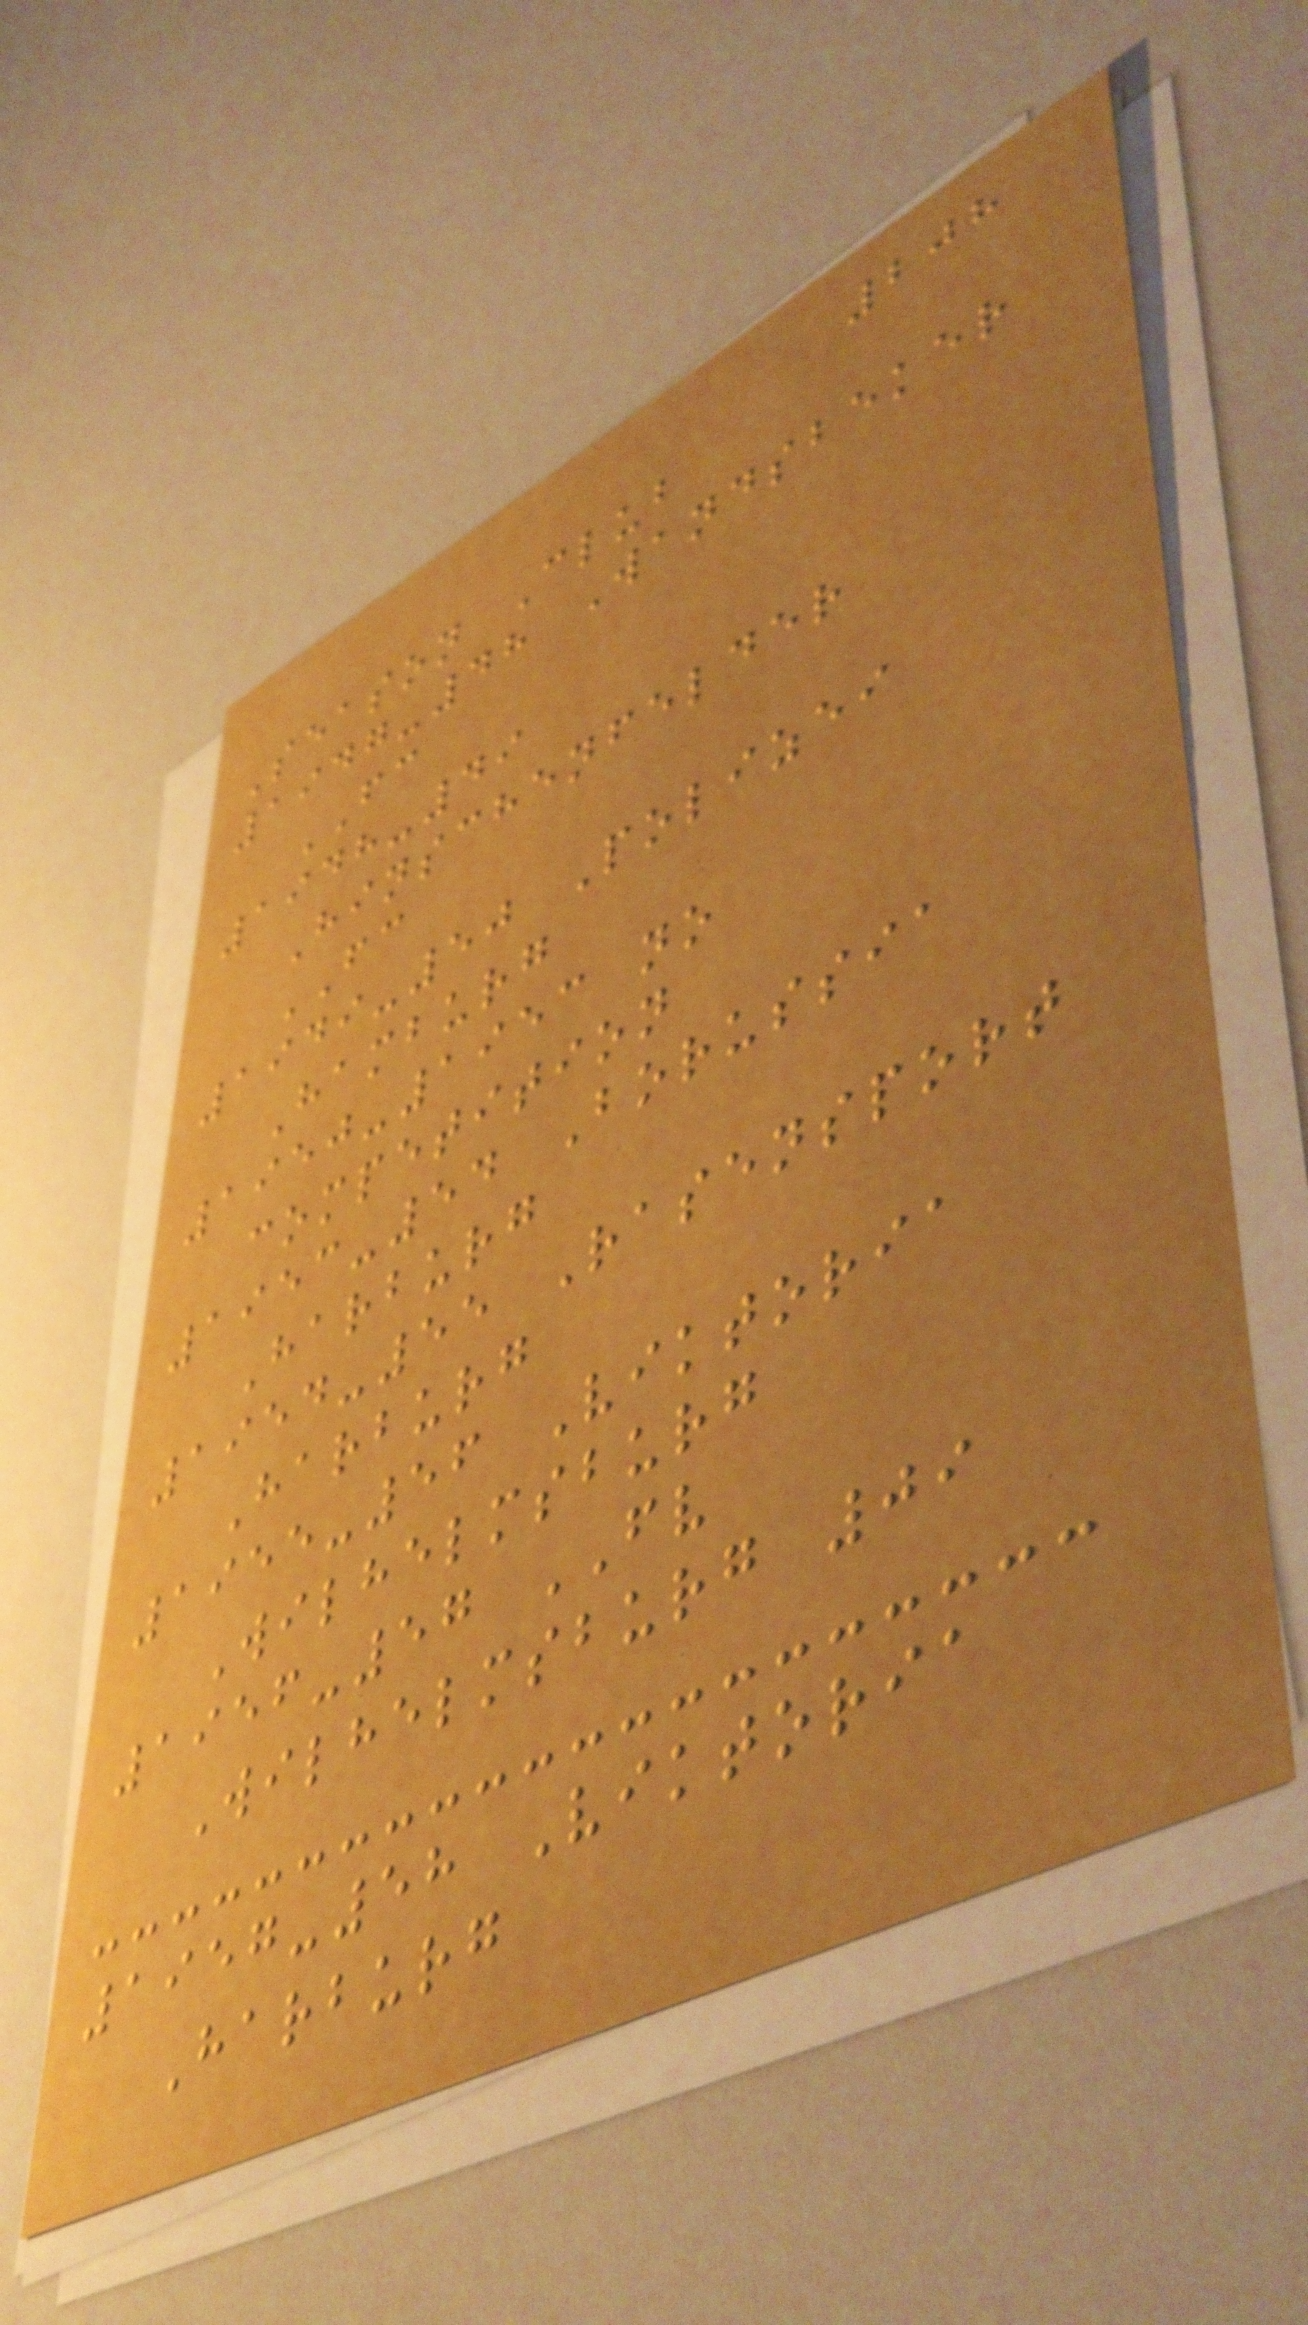208
Season Club
1947-48 Wandsbeker
FC
1948-49
Hinschenfelder
FC
1949-50 Polizei
Hamburg
1950-1953 no
competition
1953-54 Borussia
Harburg
1954-55 Rasensport
Harburg
1955-56 Viktoria
Wilhelmsburg
1956-57 FV
Wilhelmsburg 09
1957-58 Viktoria
Harburg
